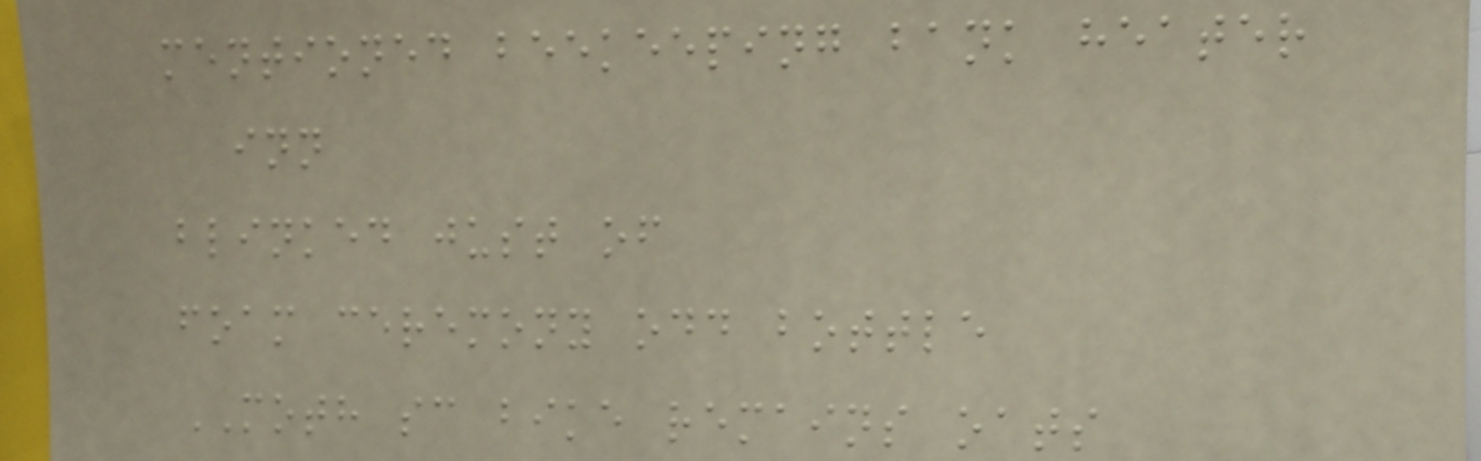mentioned beekeeping bank heater
inn
blinked just of
foam ceremony odd bottle
MOTH sc bike remains oats
